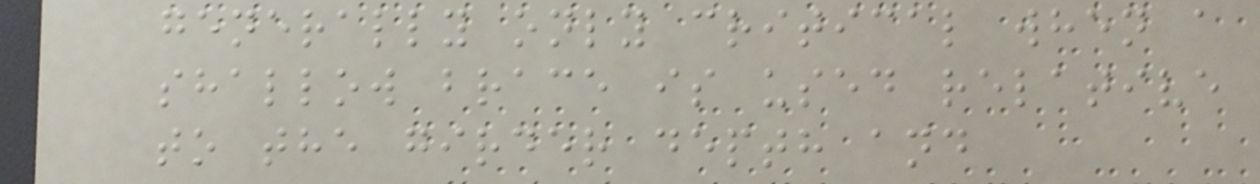generally only critical when a
shallow brace is used relative
to the girder depth and
